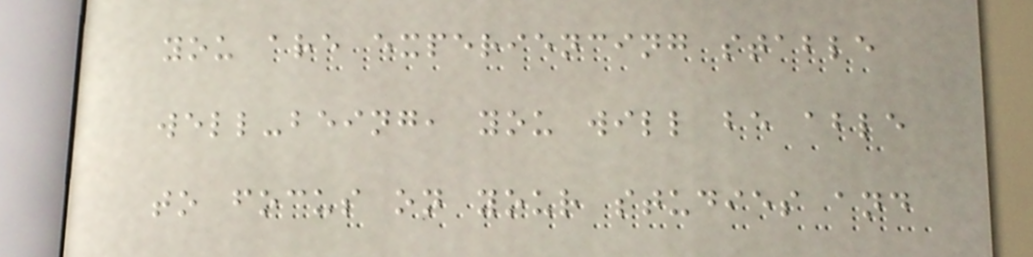you are experiencing stable
well-being, you will be able
to focus on your studies and
